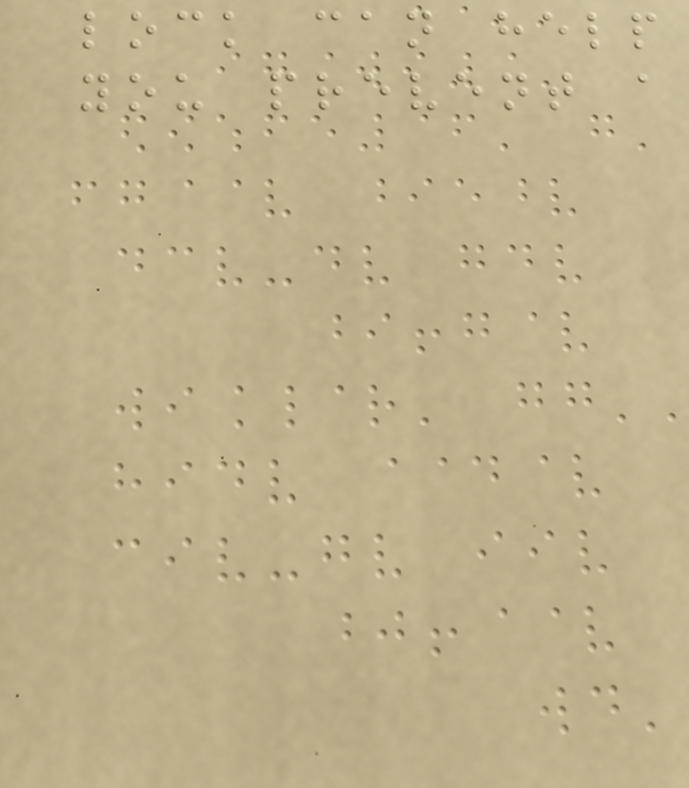lock can help
you prevent a
